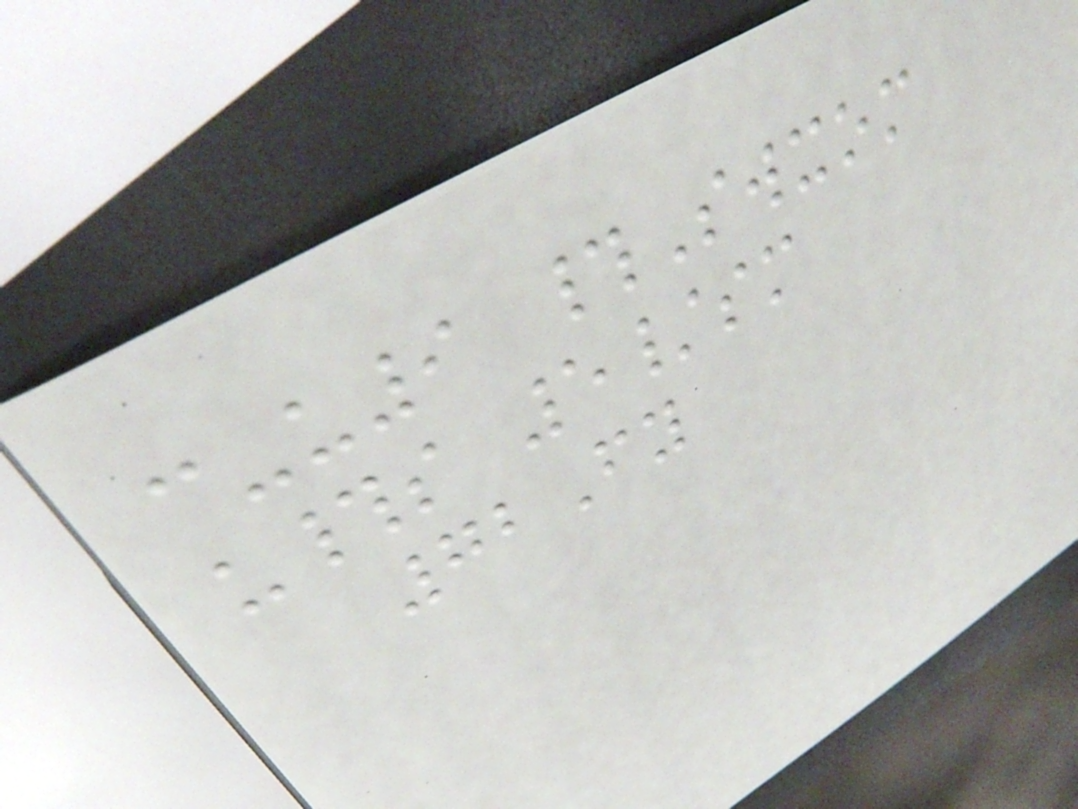c-u9 #Swxom
u#s 5/sm
72Fy
